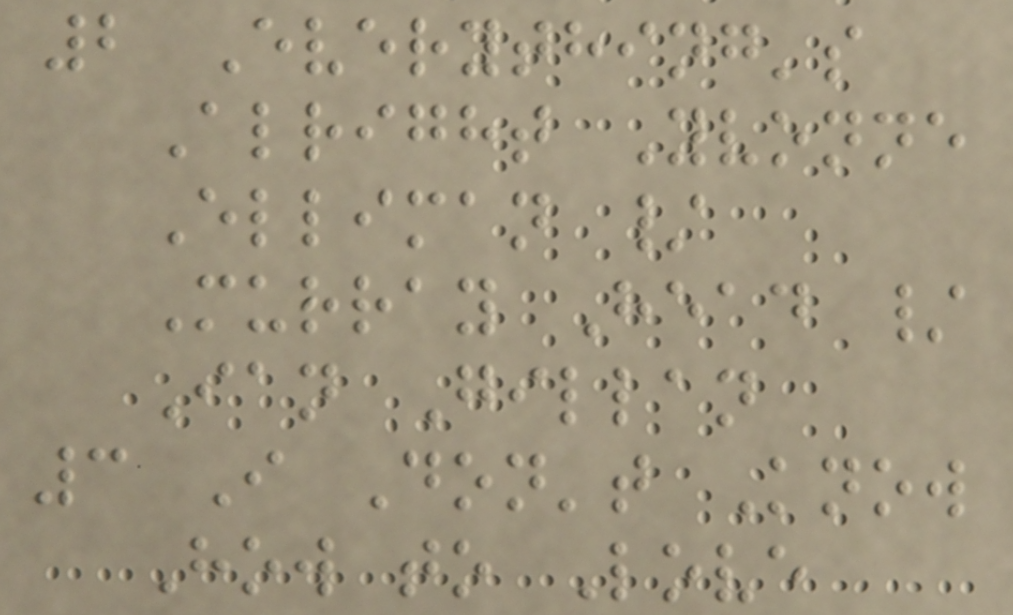2 Everything's
Alright Yvonne
Elliman /
Murray Head /
Ian Gillan
3 I Don't Know
How to Love
